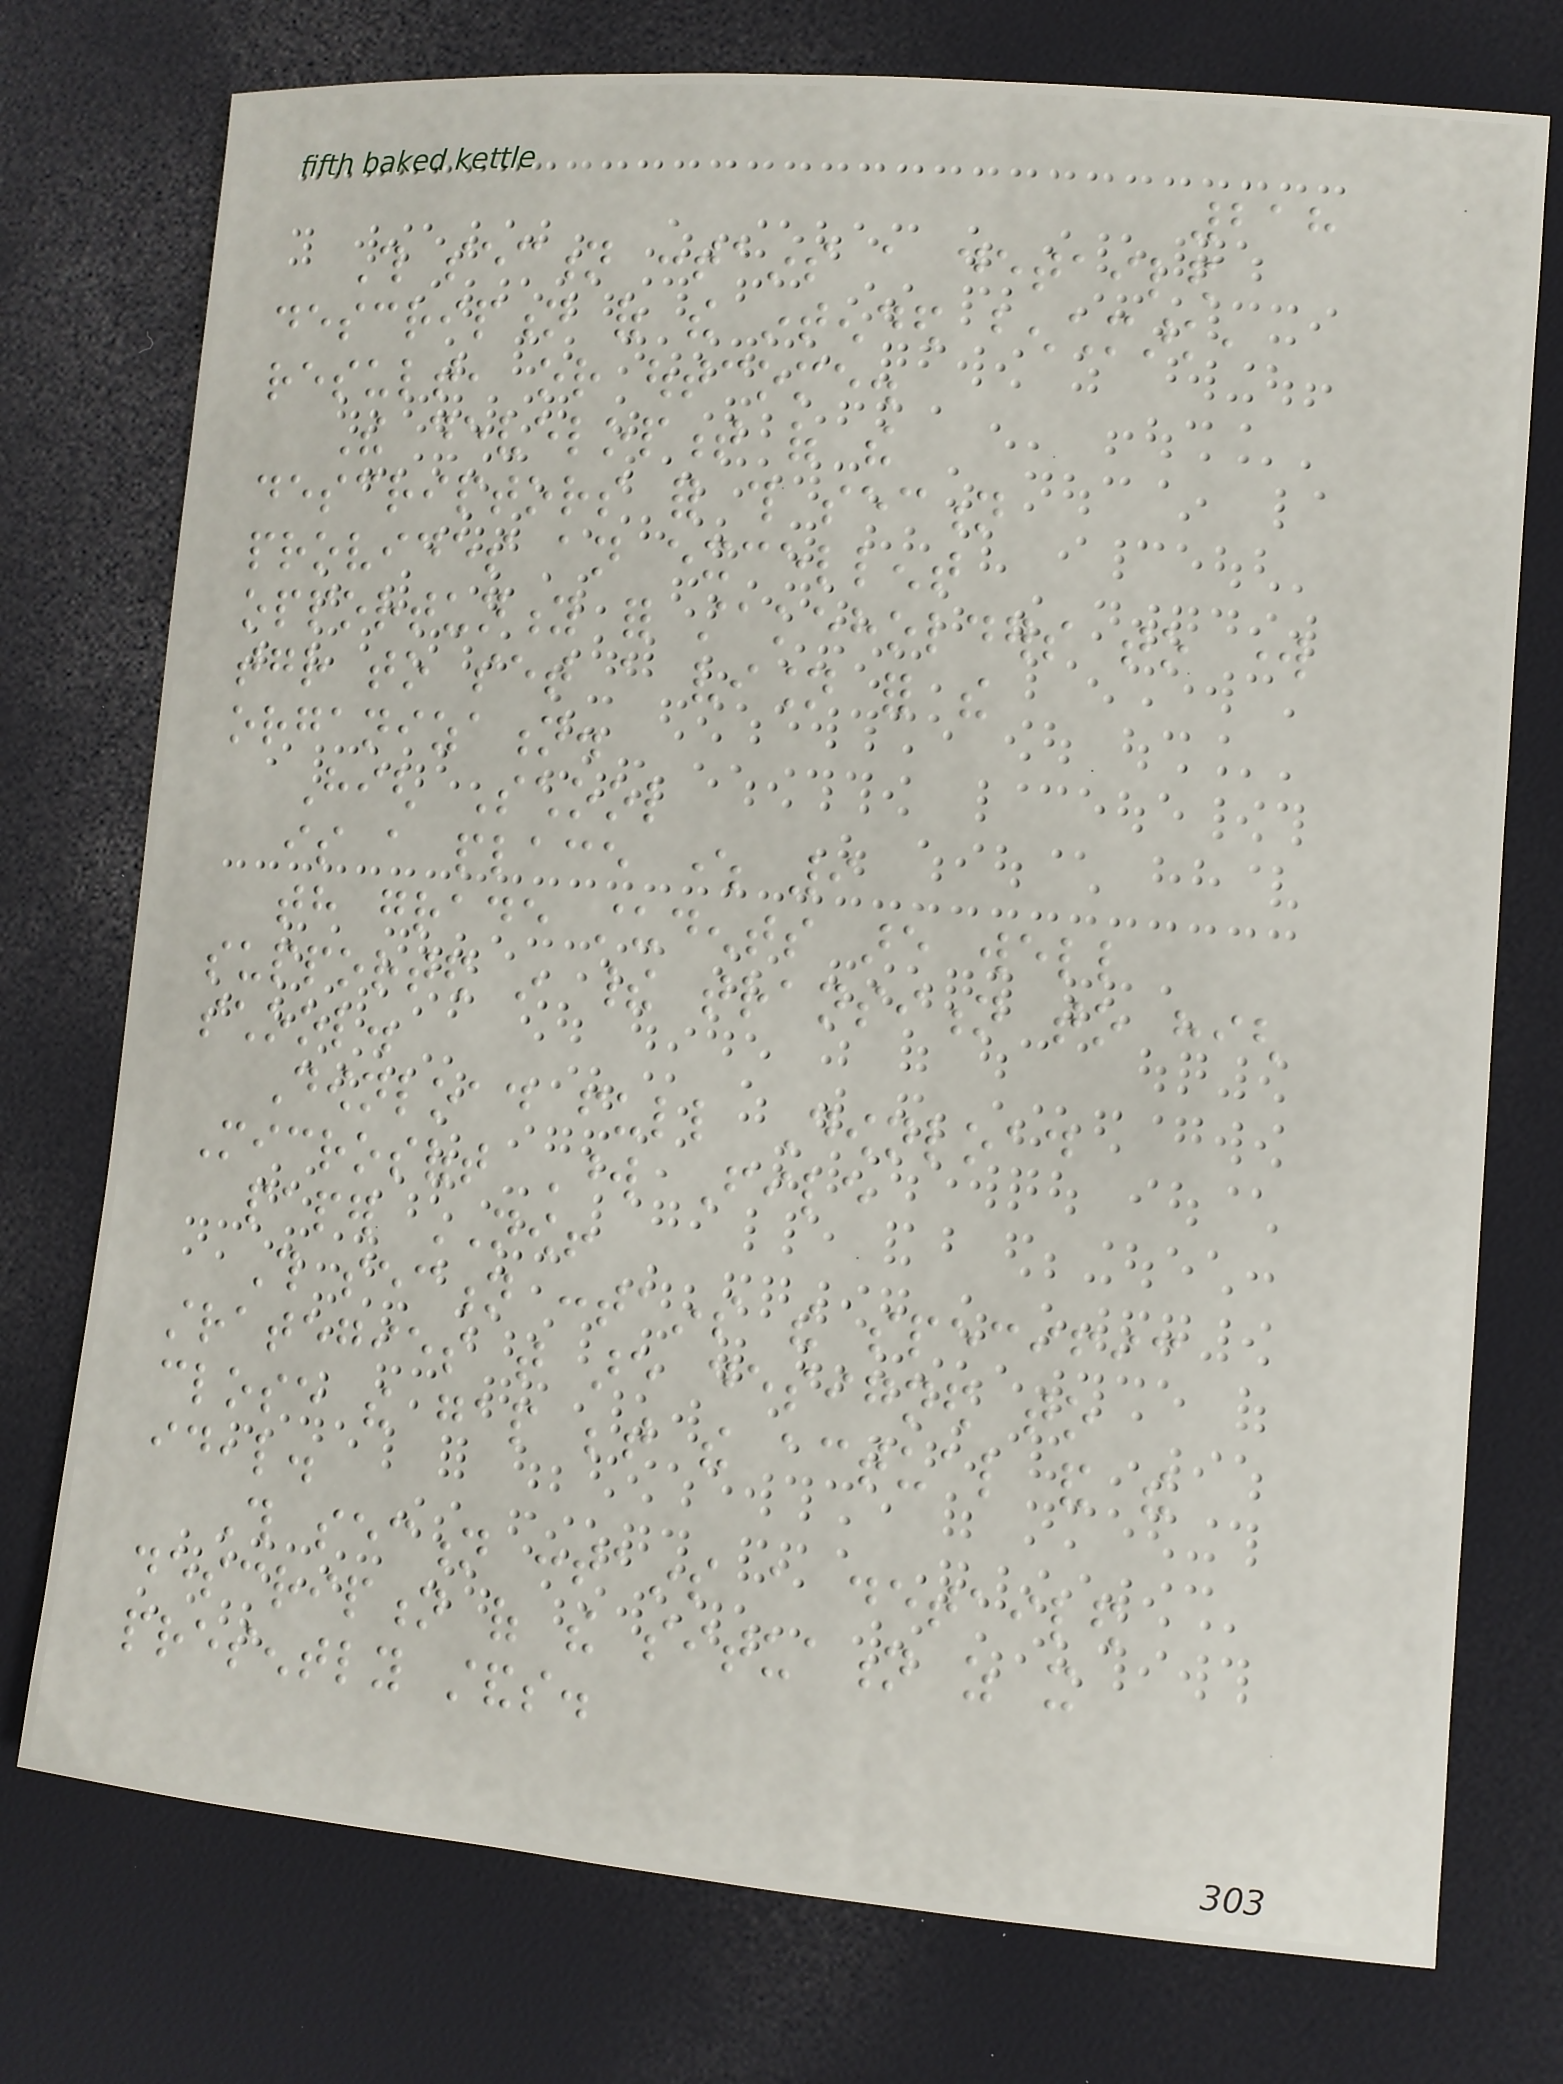218
This section contains a detailed
description of the intended benchmark,
result, or outcome.
The development of the
descriptors for this section
provides an excellent
opportunity for stakeholders to work
together to set a vision for the
organization.
High School
is a place where 9
th grade students are well
supported in their transition to high
school.
Download full Download
Microsoft Word File
paper NOW!
This section contains the specific
strategies that are designed to
close the gap between the actual and the
ideal.
This section contains a detailed
description of the situation as it
presently stands.
